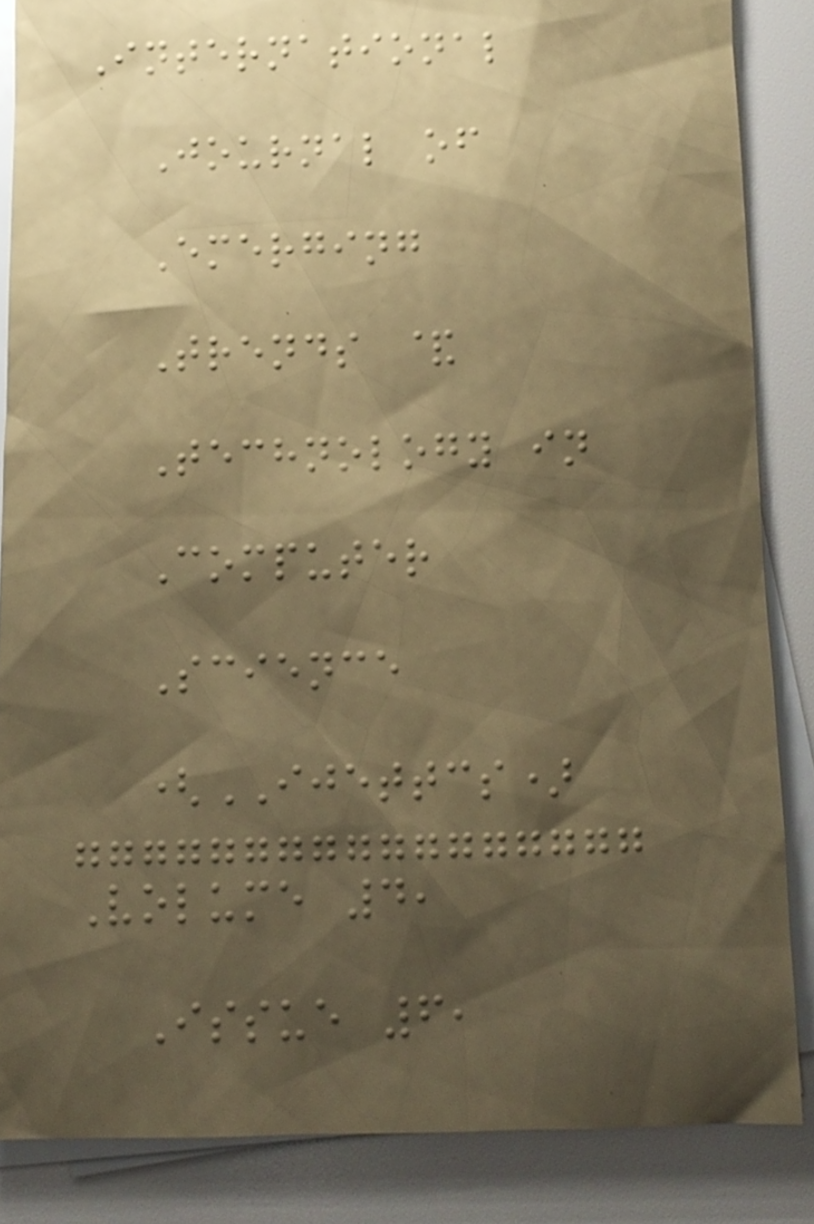International
Journal of
Emerging
Trends &
Technology in
Computer
Science
(IJETTCS)
Volume 4,
Issue 6,
